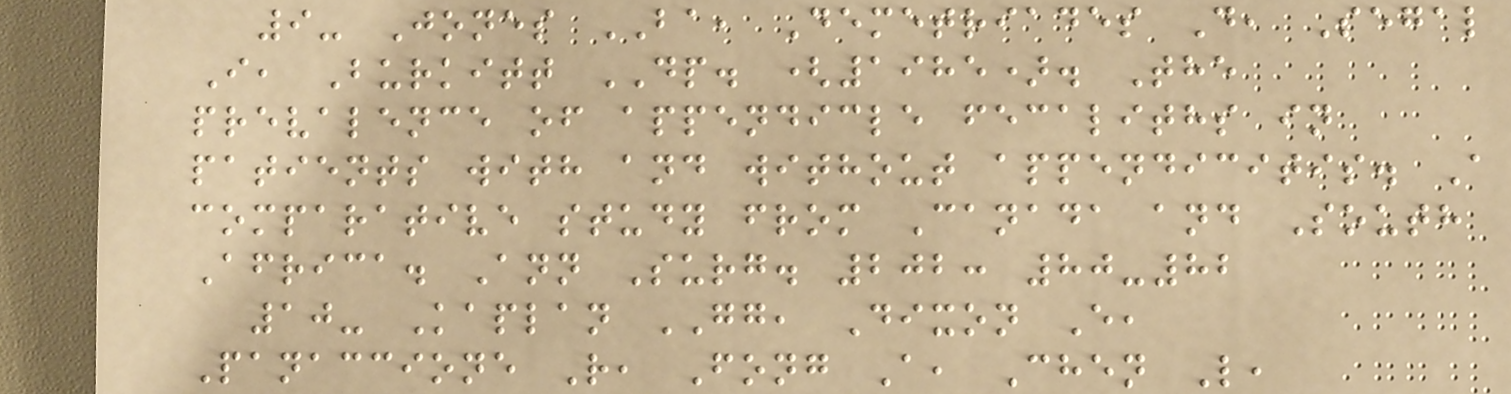9- Jones BA, Demetriades D, Segal
I, Burkitt DP. (1985). The
prevalence of appendicle fecaliths in
patients with and without appendicitis. A
comparative study from Canada and South
Africa. Ann Surg. 202: 80-82
10- Kaplan GG, Dixon E,
Panaccione R, Fong A, Chen L,
